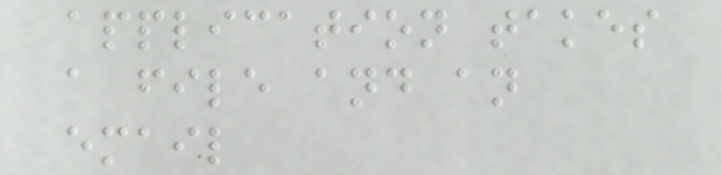application takes
a file and an
email
